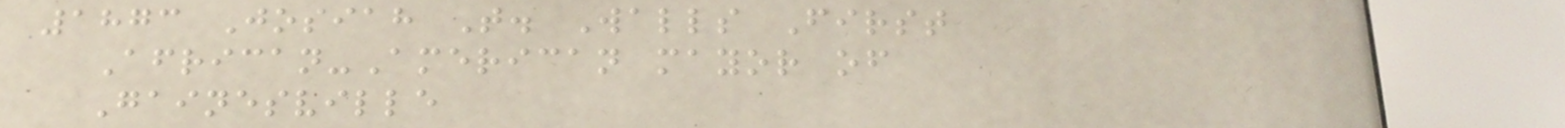1873 Josiah T. Walls First
African-American mayor of
Gainesville
